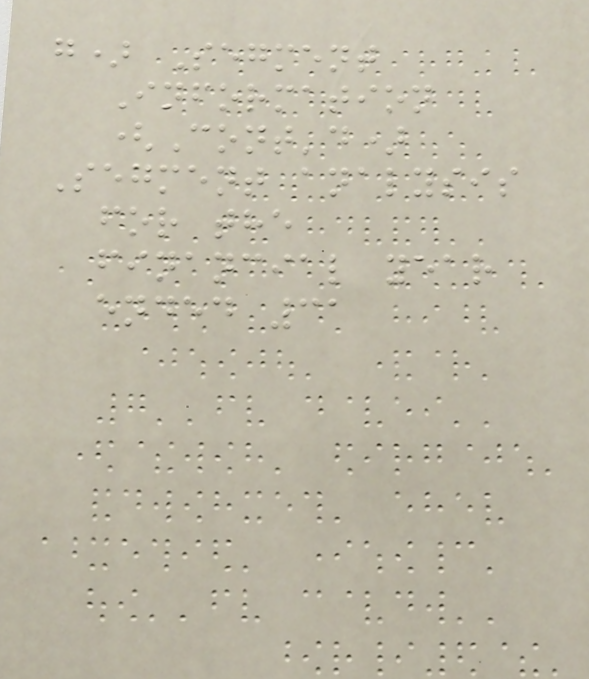g) Segment
Information
(Cont'd)
Segment analysis
for the
financial year
ended 31
